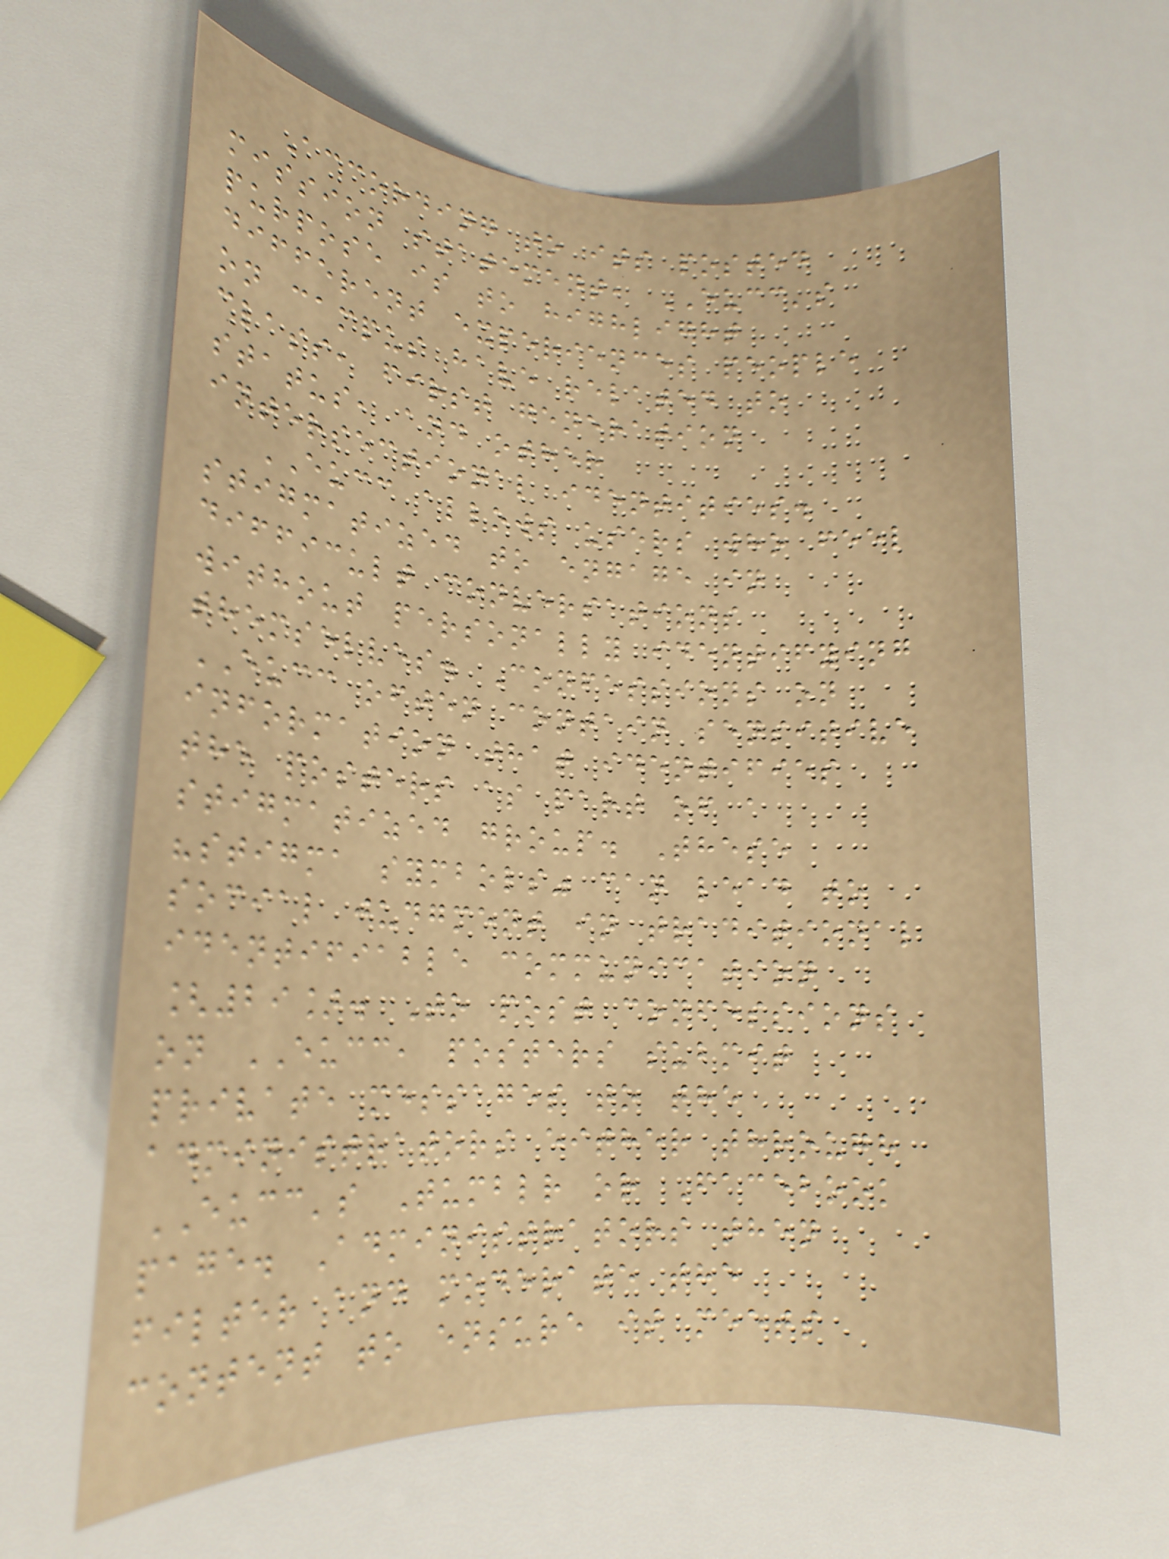According to its posted
mission statement, EUCC's
purpose is to highlight
different experiences people
on campus have related to
class, first generation
status, and other
intersectional identities.
EUCC allows users who feel
stigmatized to engage in
difficult conversations
without personally identifying
themselves. Confessions on
EUCC often contain sensitive
information that identifies
the posters as part of a
stigmatized group. These
"stigma symbols" can lead to
social judgment in traditional
identifiable communication
[29]. To post confessions
on EUCC, posters submit
private messages to the
administrators either through
EUCC's Tumblr or Facebook
page. Administrators then
filter and moderate the
content to ensure it meets
